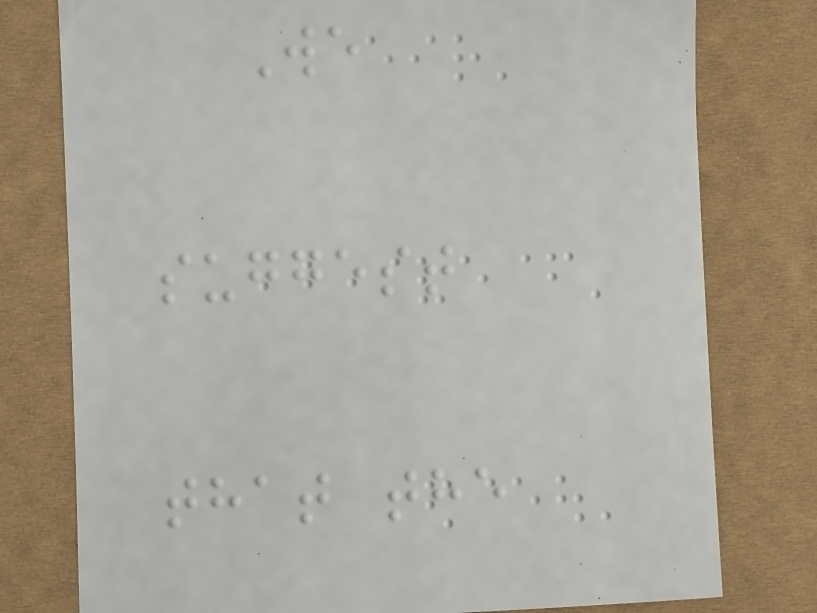We
suggest
that the
